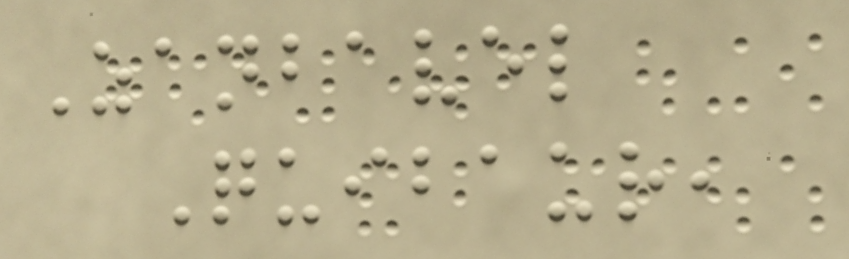Zanbavel
Quibaur,
